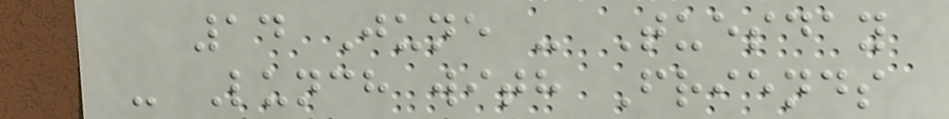14 June - Tuesday
- Lunch with Friends
